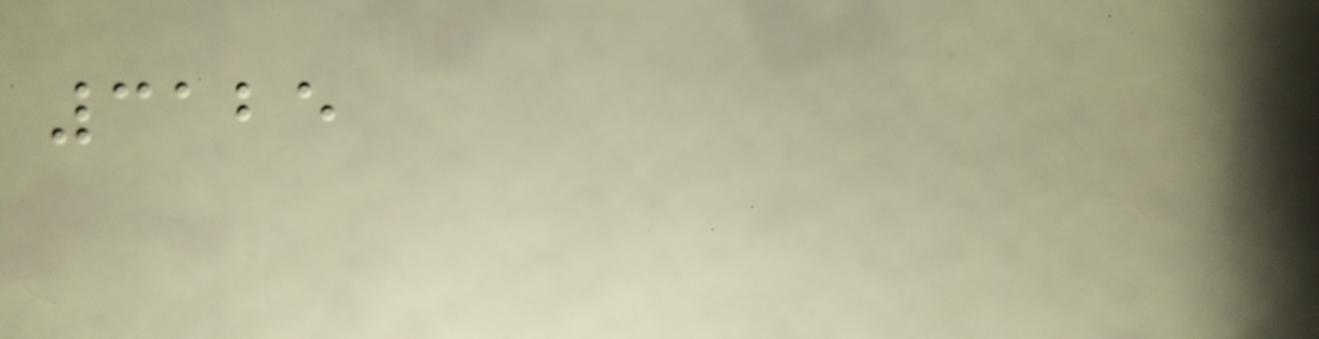3125
